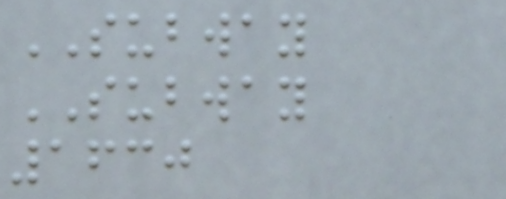SUBWAY
SUBWAY
1630
